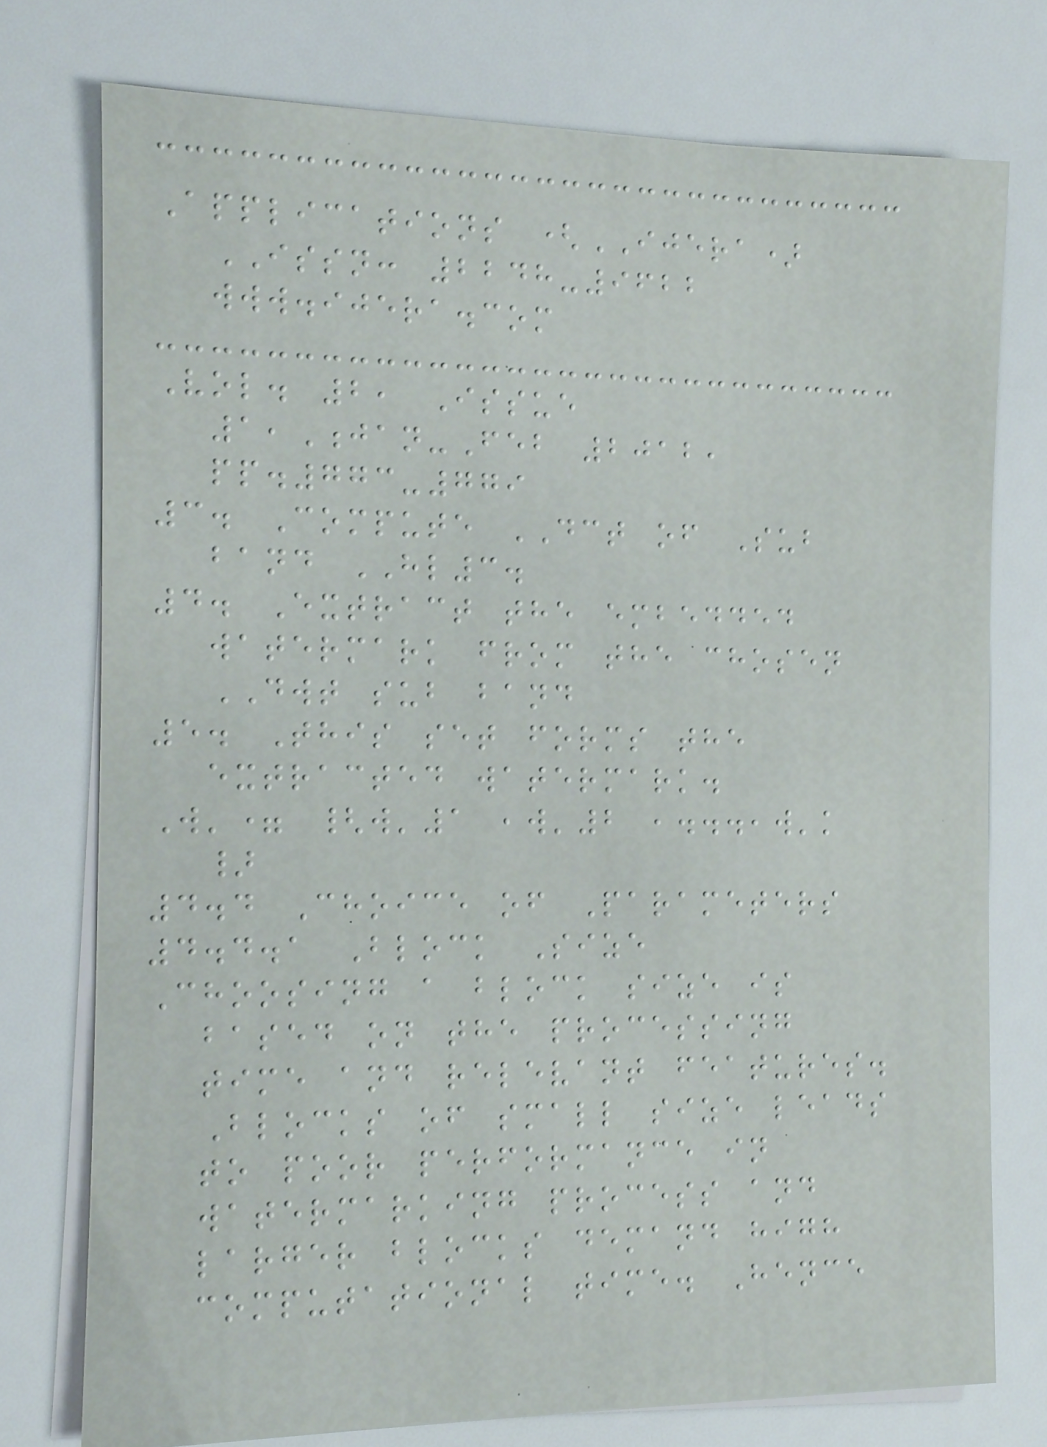Applications (IJERA)
ISSN: 2248-9622
www.ijera.com
Vol. 2, Issue
1,Jan-Feb 2012,
pp.773-779
3. Compute DCT of Sub
band HL3.
4. Extract the embedded
watermark from the chosen
DWT sub band
5. This set forms the
extracted watermark.
W'= {w'1 ,w'2 ,...,w'k
}
4.4 Choice of Parameters
4.4.1 Block Size
Choosing a block size is
based on the processing
time and relevant features.
Blocks of small size leads
to poor performance in
watermarking process and
larger blocks demand high
computational time. Hence
